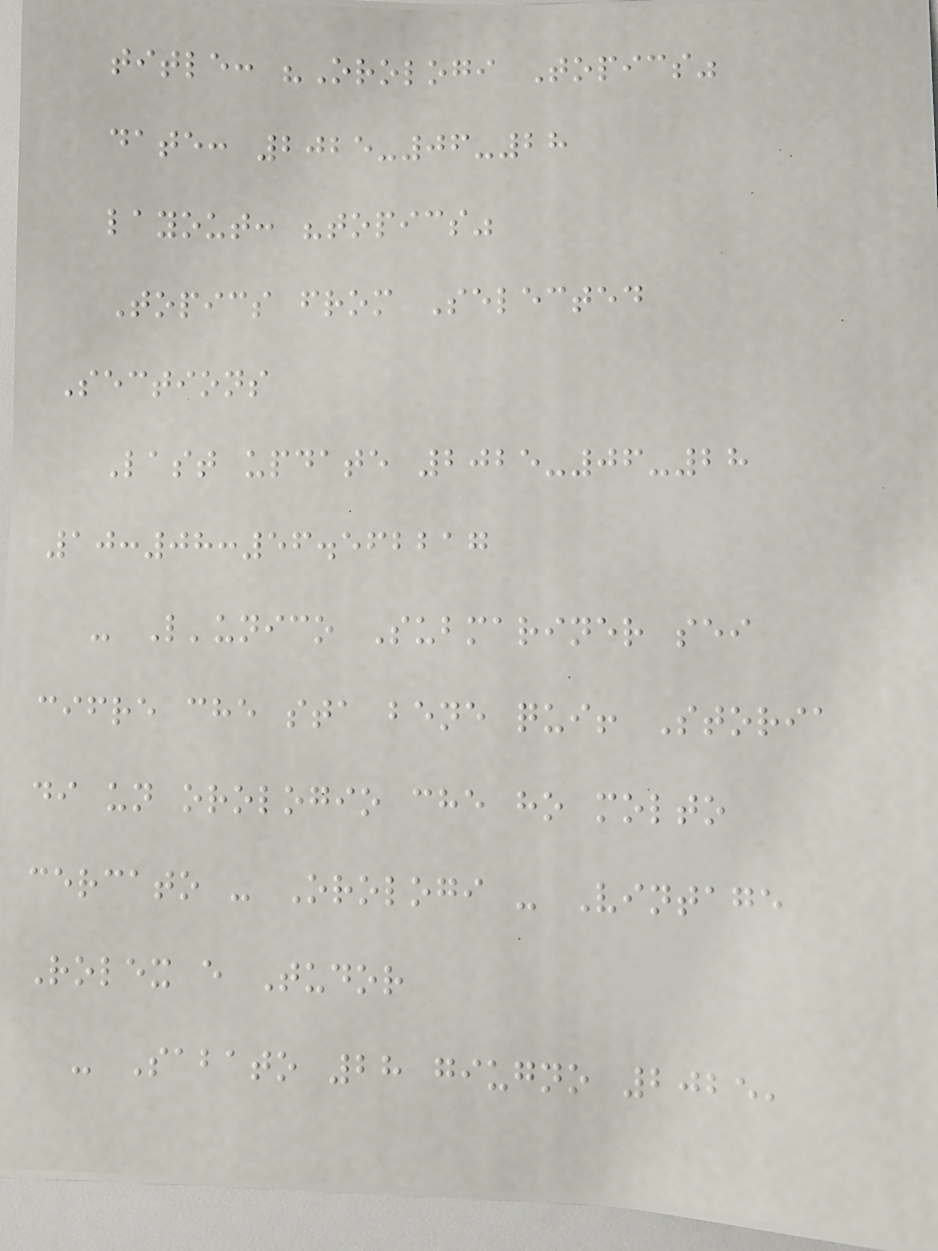title: "Orologi Topics"
date: 2025-06-28
layout: "topics"
Topics from Selected
Sections
Last update 2025-06-28
10:08:56.562217
- L'unico Submariner sei
cifre che sta bene qui! Storia
di un orologio che ho molto
cercato - Orologi - Vintage
Rolex e Tudor
- Sabato 28 giugno 2025,
